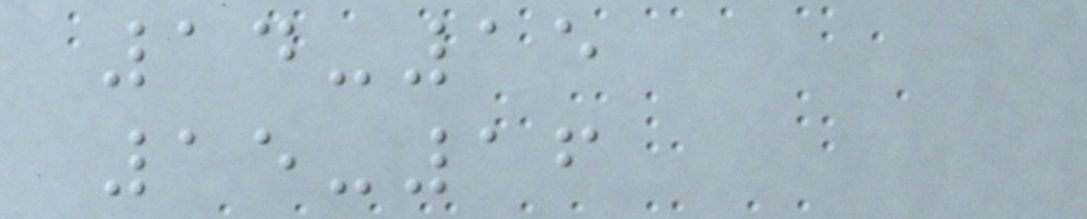14-15
15-16
